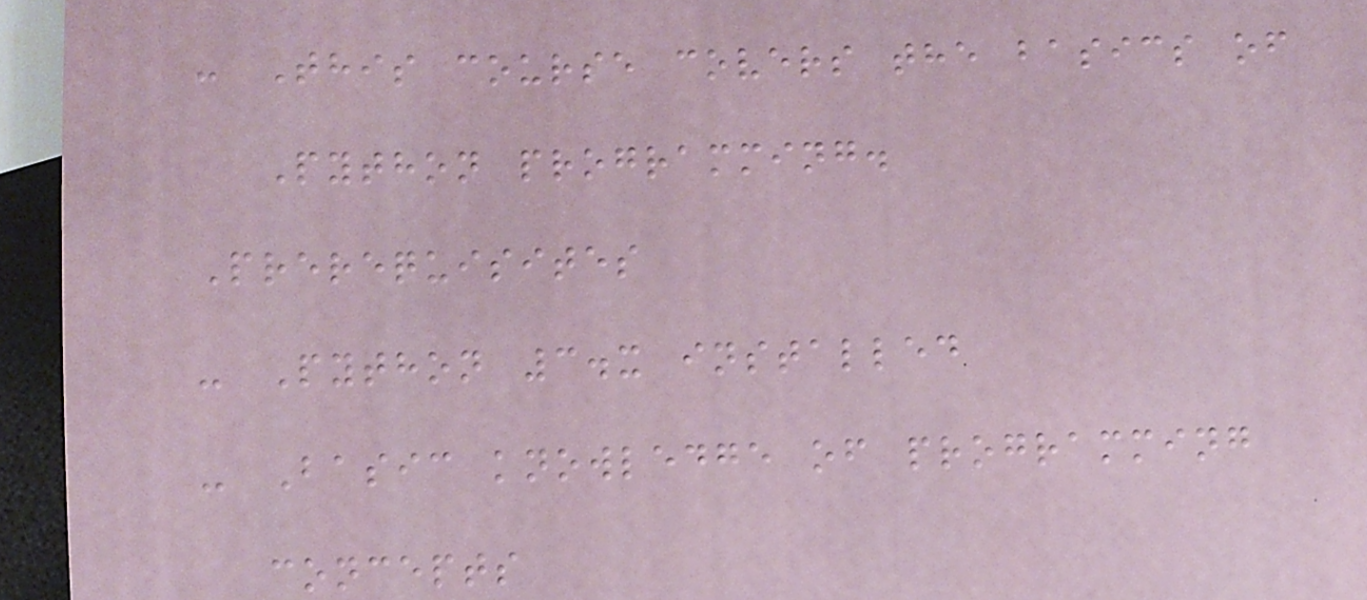- This course covers the basics of
Python programming.
Prerequisites
- Python 3.x installed
- Basic knowledge of programming
concepts
